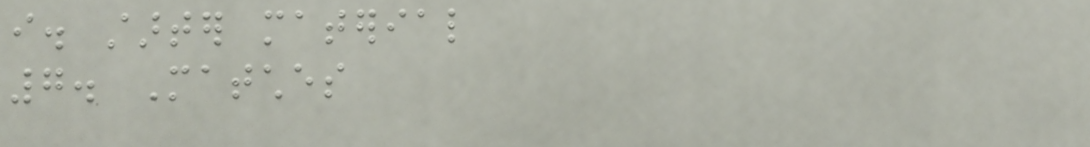i. starter material
7. Matches
